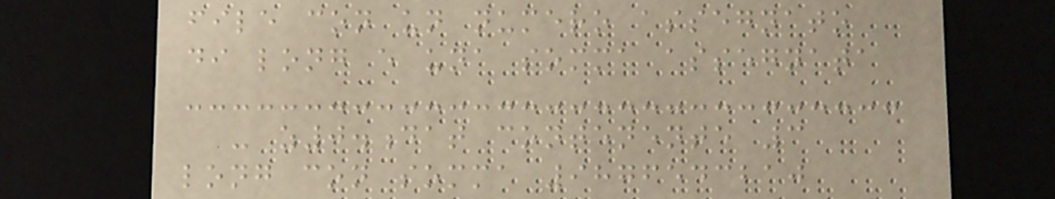file con un numero assegnato
di long e una somma assegnata
- z0.dat contenente 3
long con somma 9876543210
